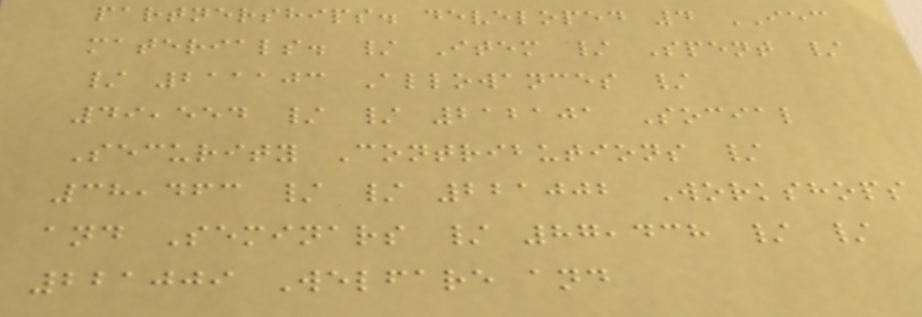partnerships. developed 4 IEC
materials. / Item / Spent /
/ 211103 Allowances /
49,554 / / 212101 Social
Security Contributions /
38,463 / / 221002 Workshops
and Seminars / 87,438 / /
221009 Welfare and
